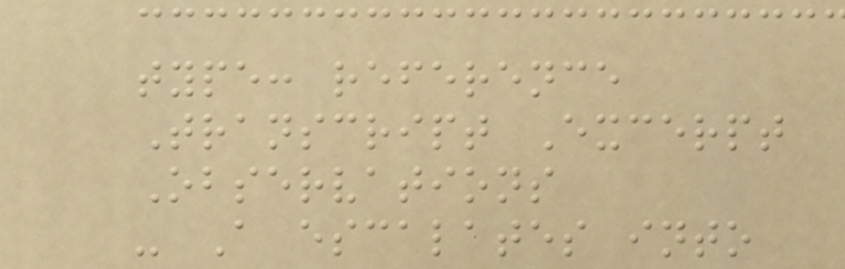type: reference
Transcript Excerpt
Observations
- A escalates into
